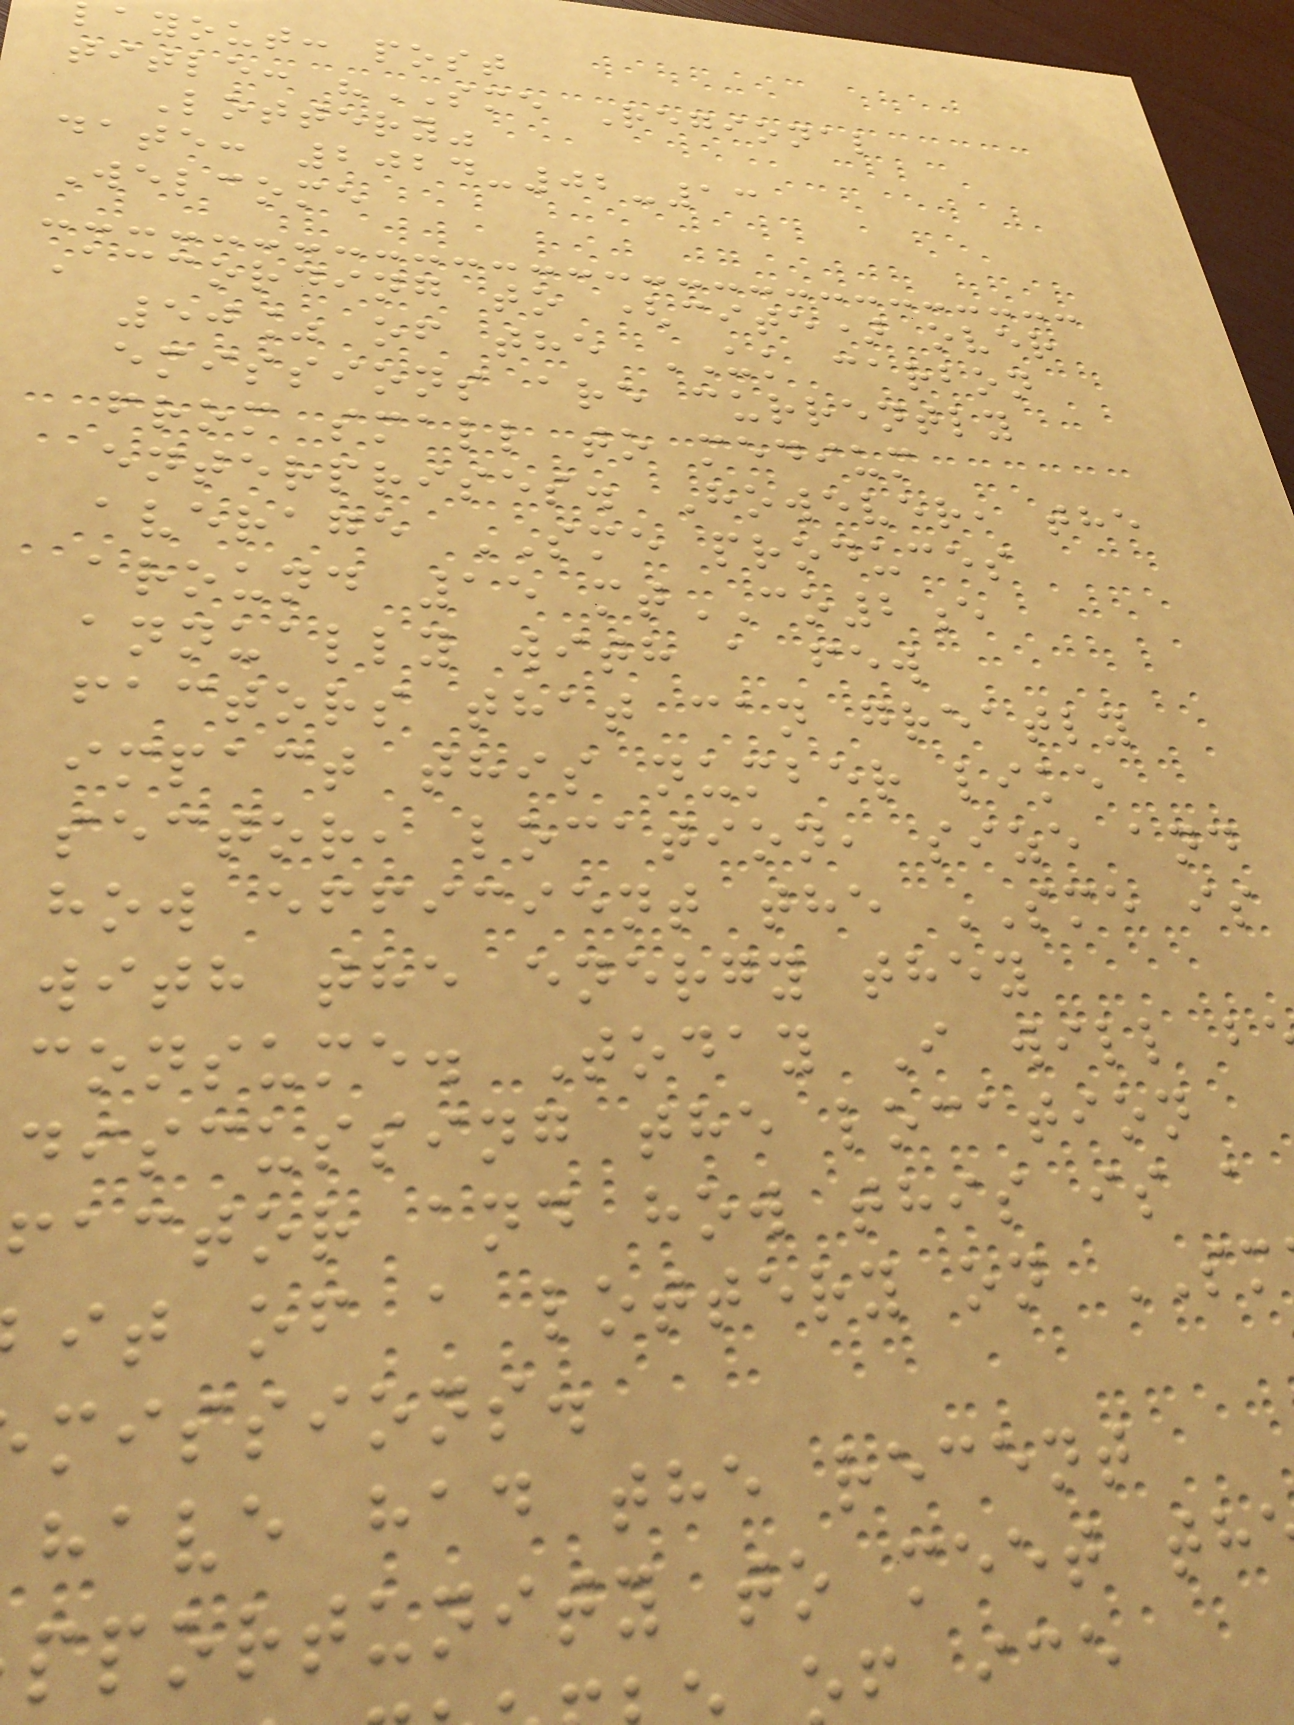ayout: post
title: "SME Regional
Lottery"
date: 2024-02-13
Welcome
According to (cite) over
50% of the UK carbon
emissions are currently
from small to medium
enterprises. However, the
average SME produces
around 15 mtCO2e
annually with a few
factors that can greatly
impact this number like
sector, location, size and
how efficient the SME is
with the energy they
consume. Today I will b
discussing the location
factor and how this is a
it of a lottery on SM
missions.
have had the recent
pportunity to meet th
f ice
